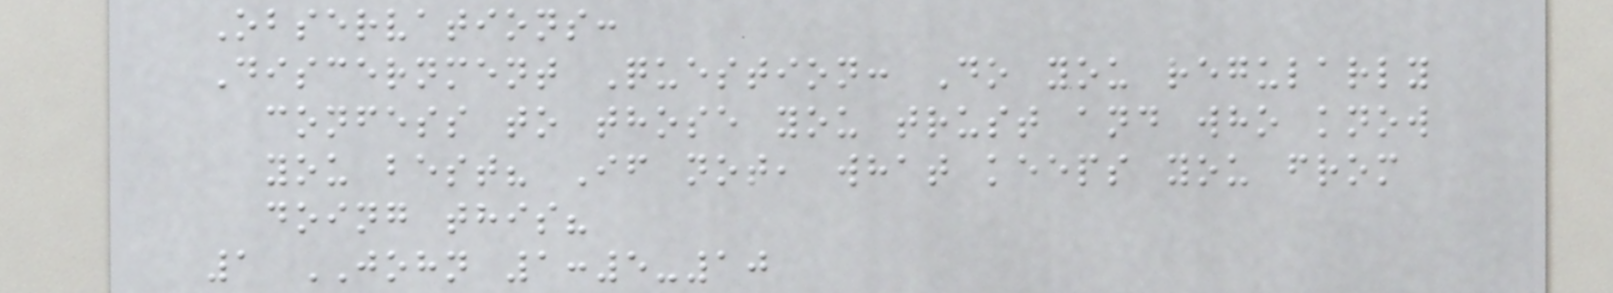Observations:
Discernment Question: Do you regularly
confess to those you trust and who know
you best? If not, what keeps you from
doing this?
1 JOHN 1:5-10
